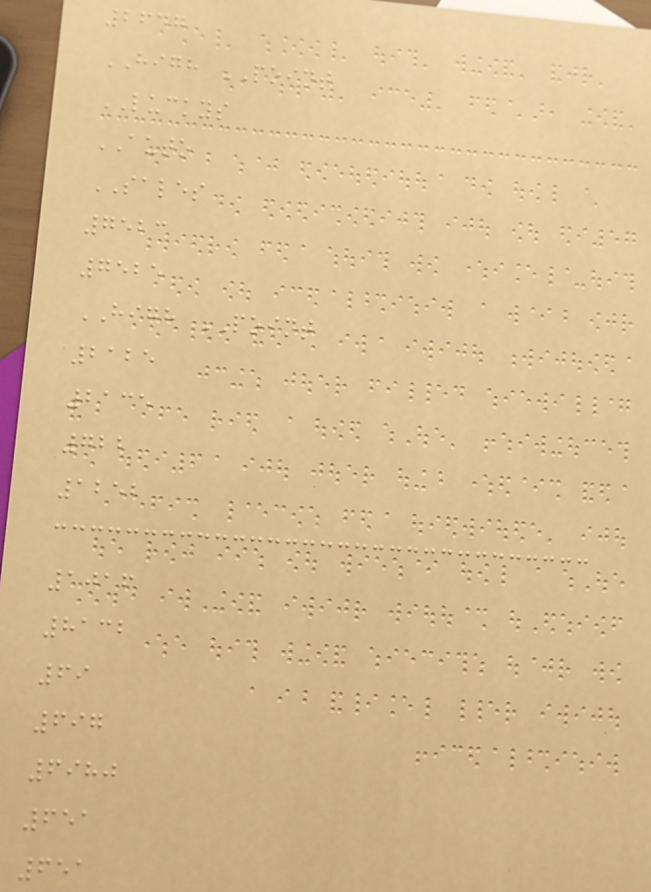2647
HIGH POINT
LUCKYS
AUTO
SALES
7523
7525
HIGH POINT
2125
2135
722
1252
1016
8132
69
697
6980
651
651
